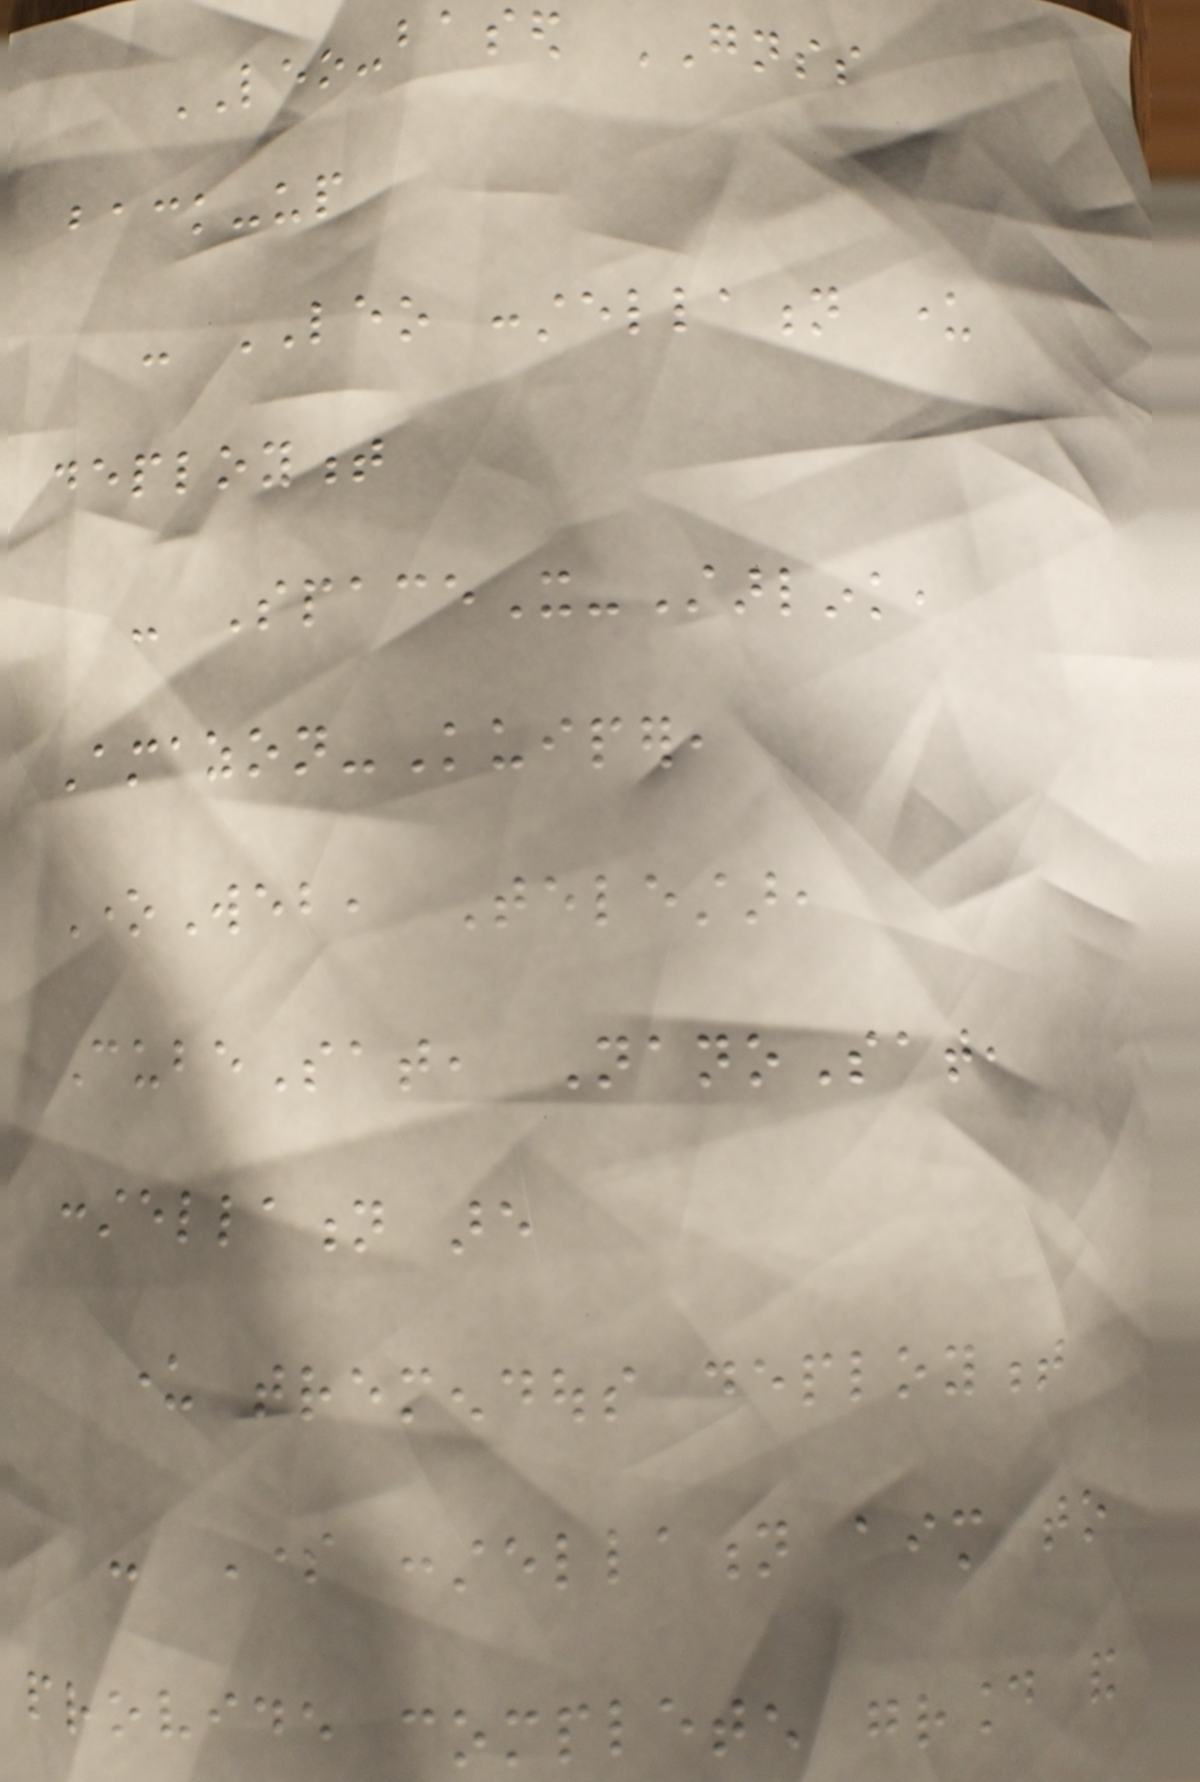LEO-based GNSS
back-up
- LEO constellation under
deployment
- SpaceX-Starlink,
Amazon-Kuiper,
OneWeb, Telestar,
CubeSat, NanoSat,
constellation are
under tremendous deployment
- Some constellation aim to
provide complete ground and
